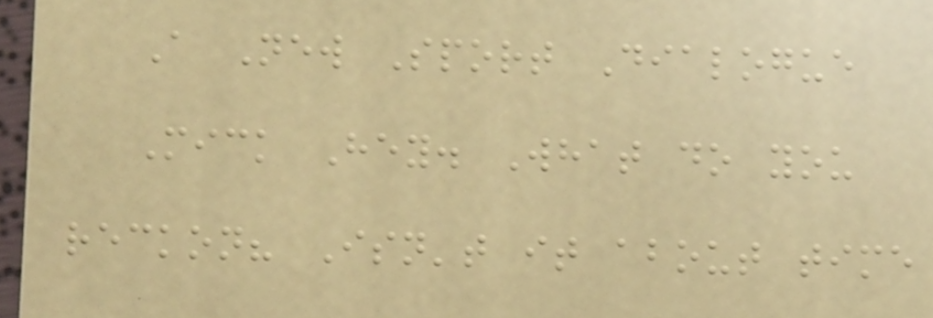A New Sport Dialogue
Mick Hey. What do you
reckon? Isn't it about time
